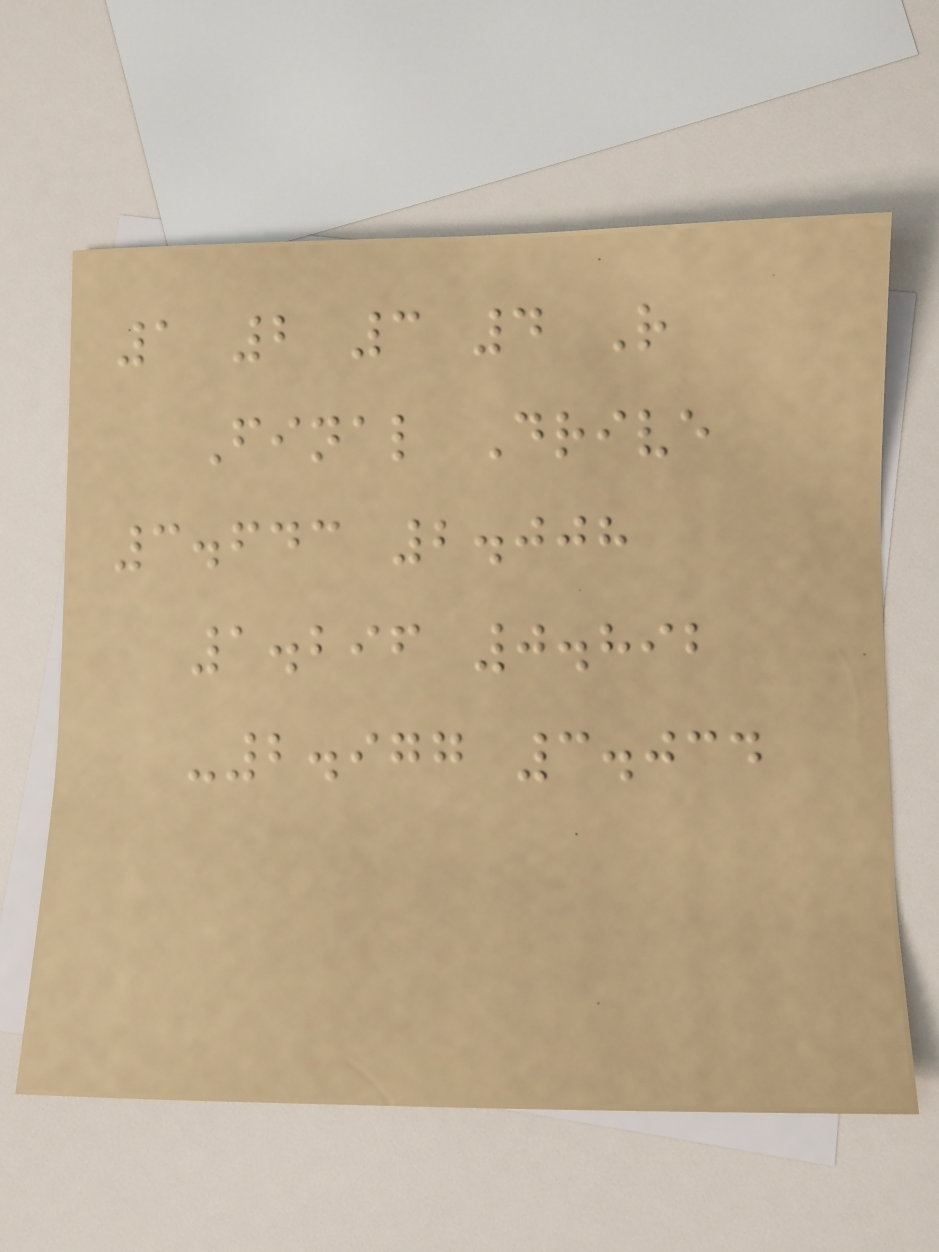1 2 3 4 R
Final Drive
3.643 2.008
1.296 0.892
-2.977 3.034
